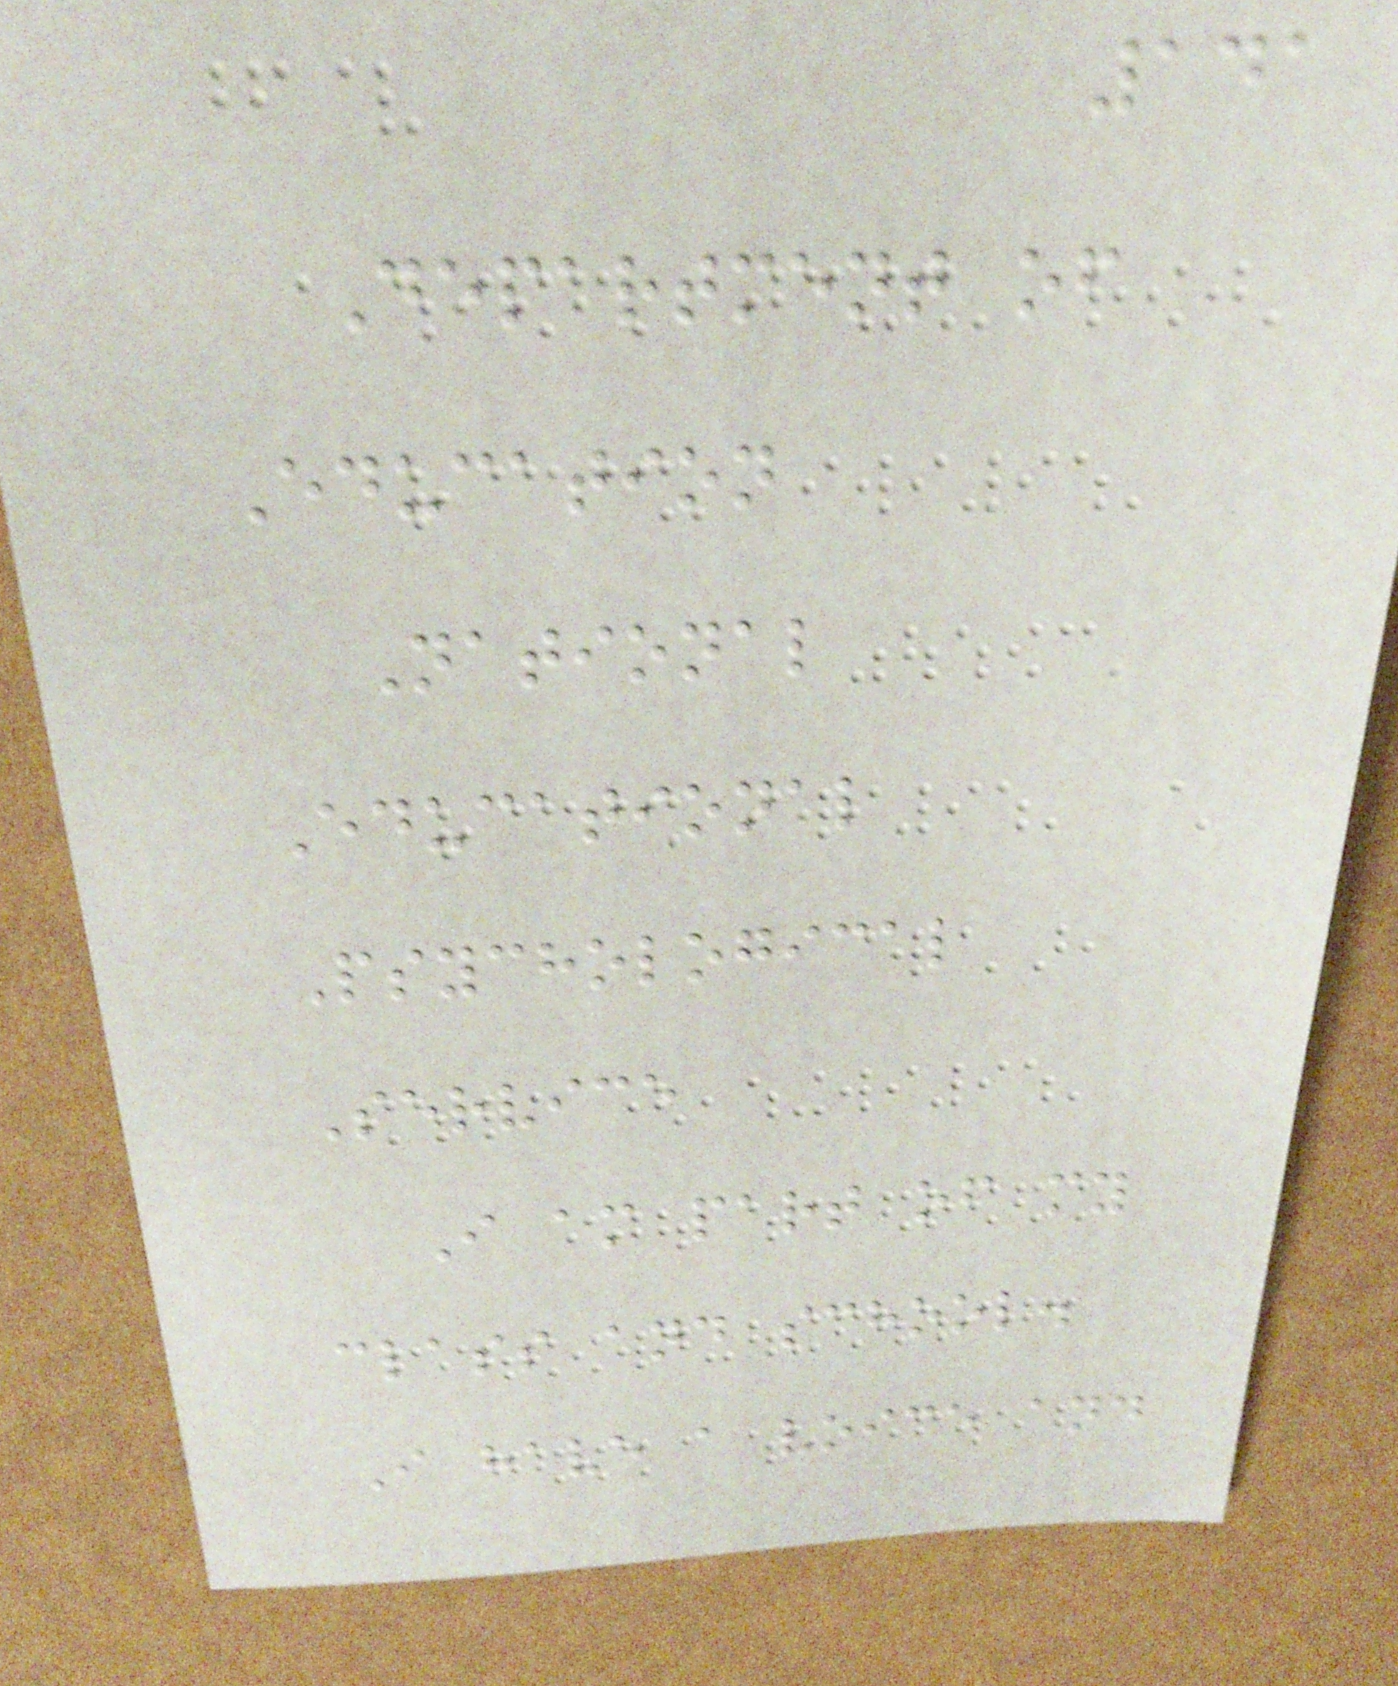141
Department of
Education
National
Educational
Psychological
Service
I am part of my
class and school.
I have a voice and
